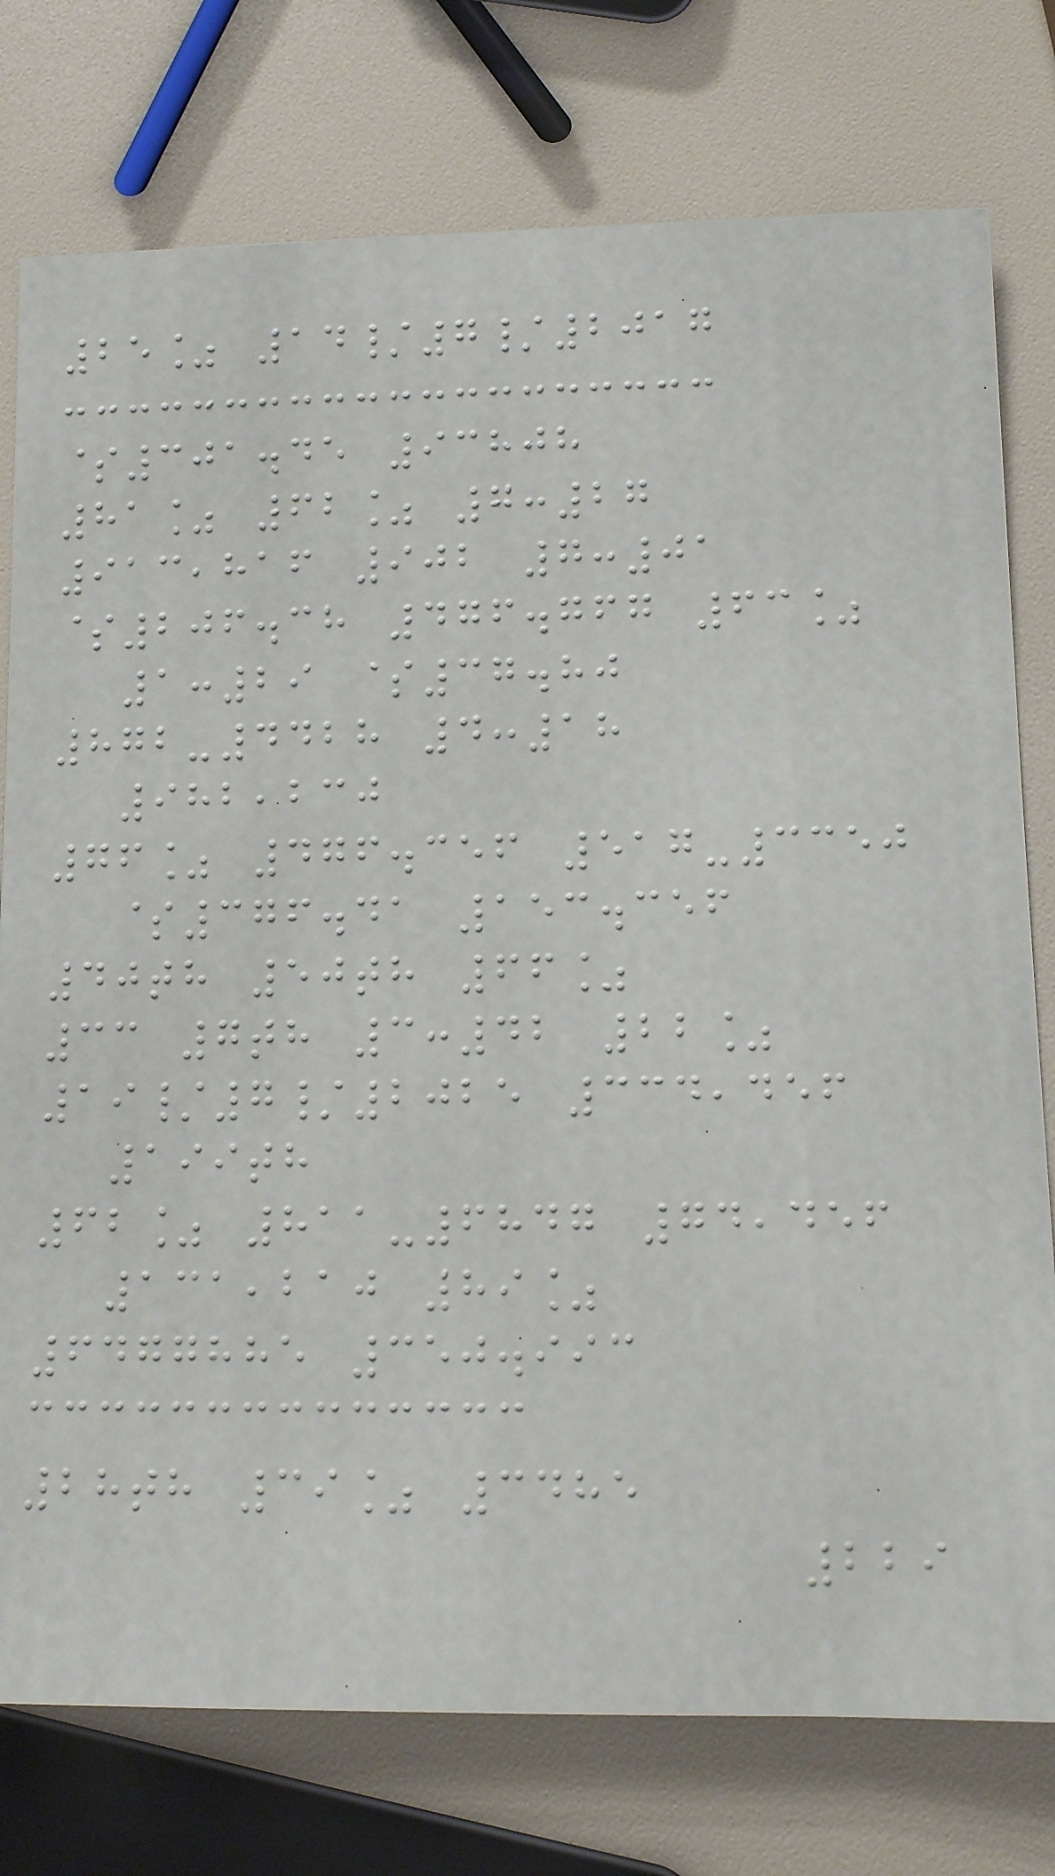25% 14/7/2017
$301.45 93808
81% 62% 7:27
913,816 902 7:01
$206.38 476.767 63%
1:29 $37.80
872-4428 4:18
982,230
76% 476.356 517-3350
$376.41 153.356
40th 50th 66%
33 7th 3:42 22%
19/7/2025 334,456
199th
62% 811-6847 74,456
131,210 89%
6477885 350.993
28th 39% 3485
229
